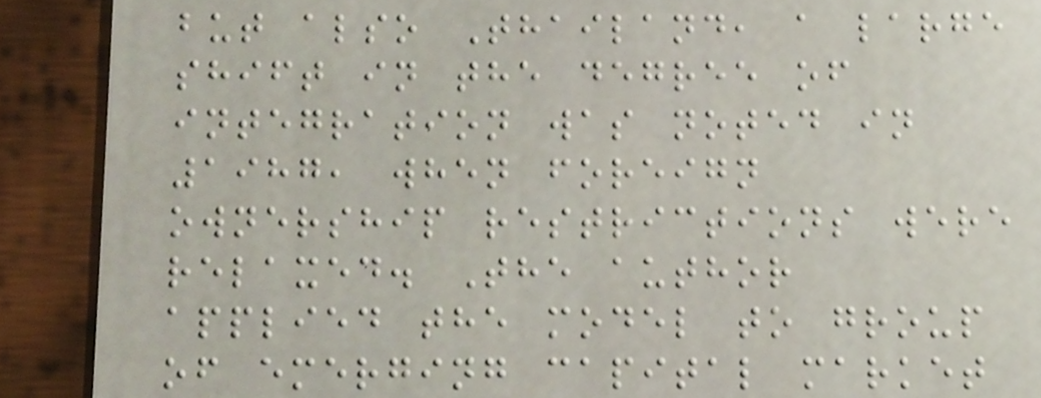but also Thailand, a large
shift in the degree of
integration was noted in
1987, when foreign
ownership restrictions were
relaxed. The author
applied the model to group
of emerging capital market
